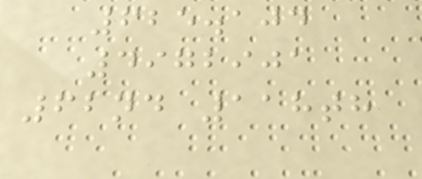625.104
4972901
62nd 118th
